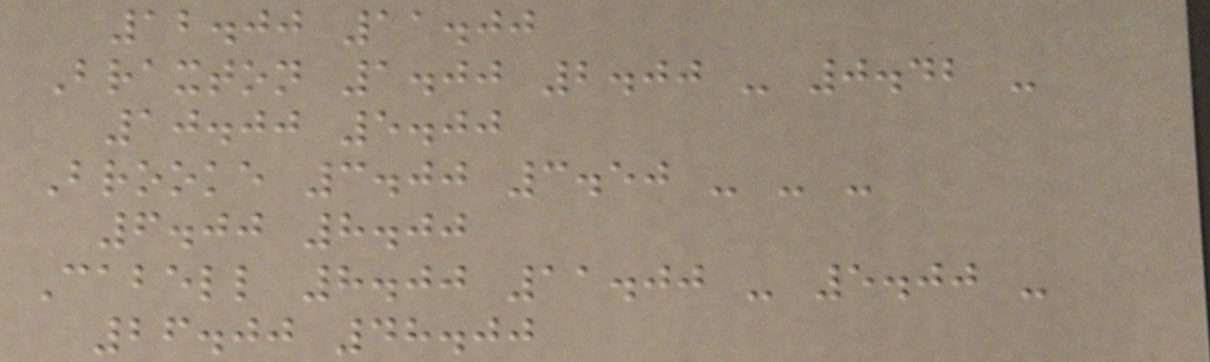12.00 11.00
Braxton 1.00 2.00 - 0.42 -
10.00 5.00
Brooke 3.00 3.50 - - -
6.00 8.00
Cabell 8.00 11.00 - 5.00 -
26.00 48.00
